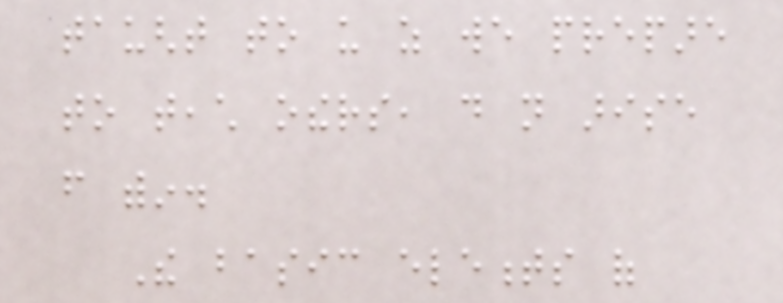taught to us as we prepare
to teach others, do not arise
from within.
The basic elements of
